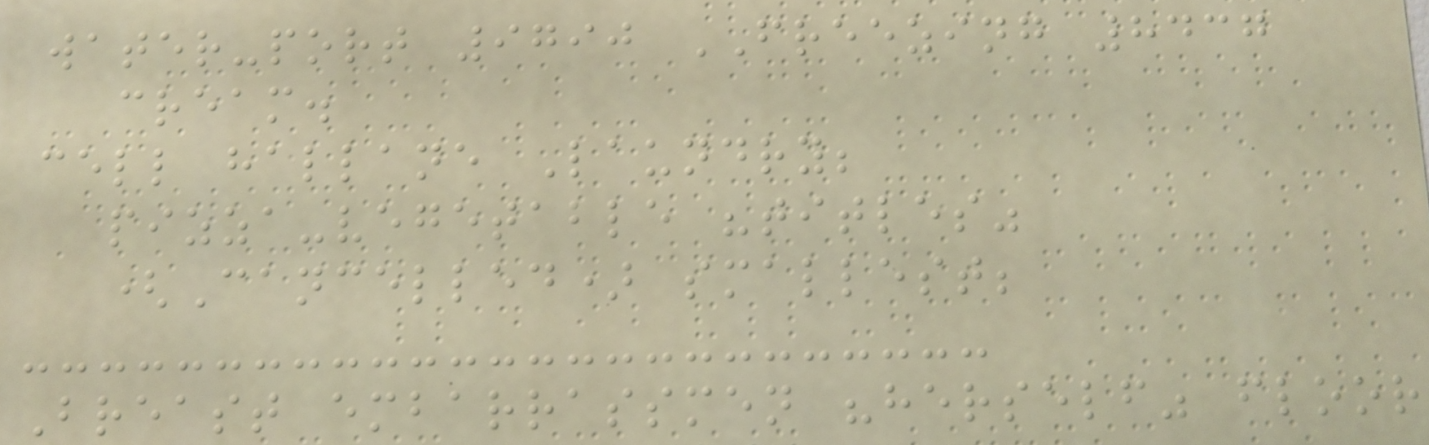water-port 9790 FREEZING 8437
cream.
cell hallane Laundry;
pizza-vegetable "titles"
(Cancelled) smallest;
Breast embarrassmen "herself" floor
